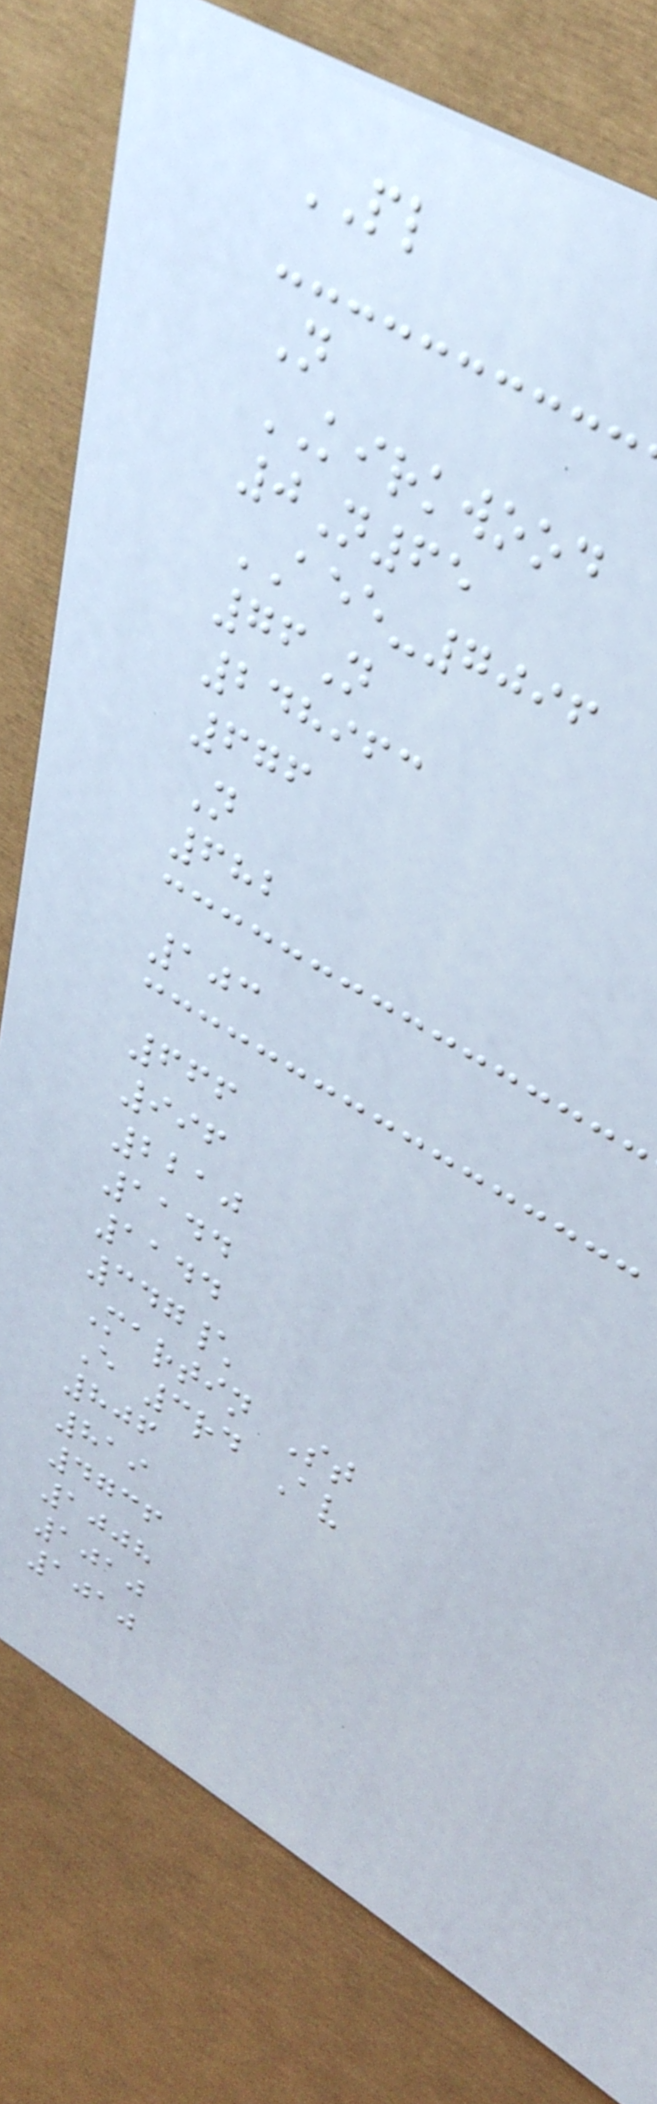PL
N
KIRKWOOD
0N65
AEE-7096
76N
248963
676
N
682
103
666
996
2210
1144
1144
347\
Martin St
E 3rd Av
806
819
4736
1008
1010
1010
